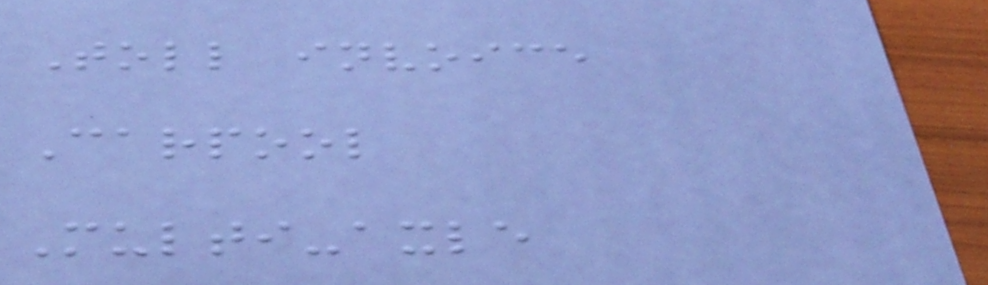Toll invoice
Carpool
Multi-axle
